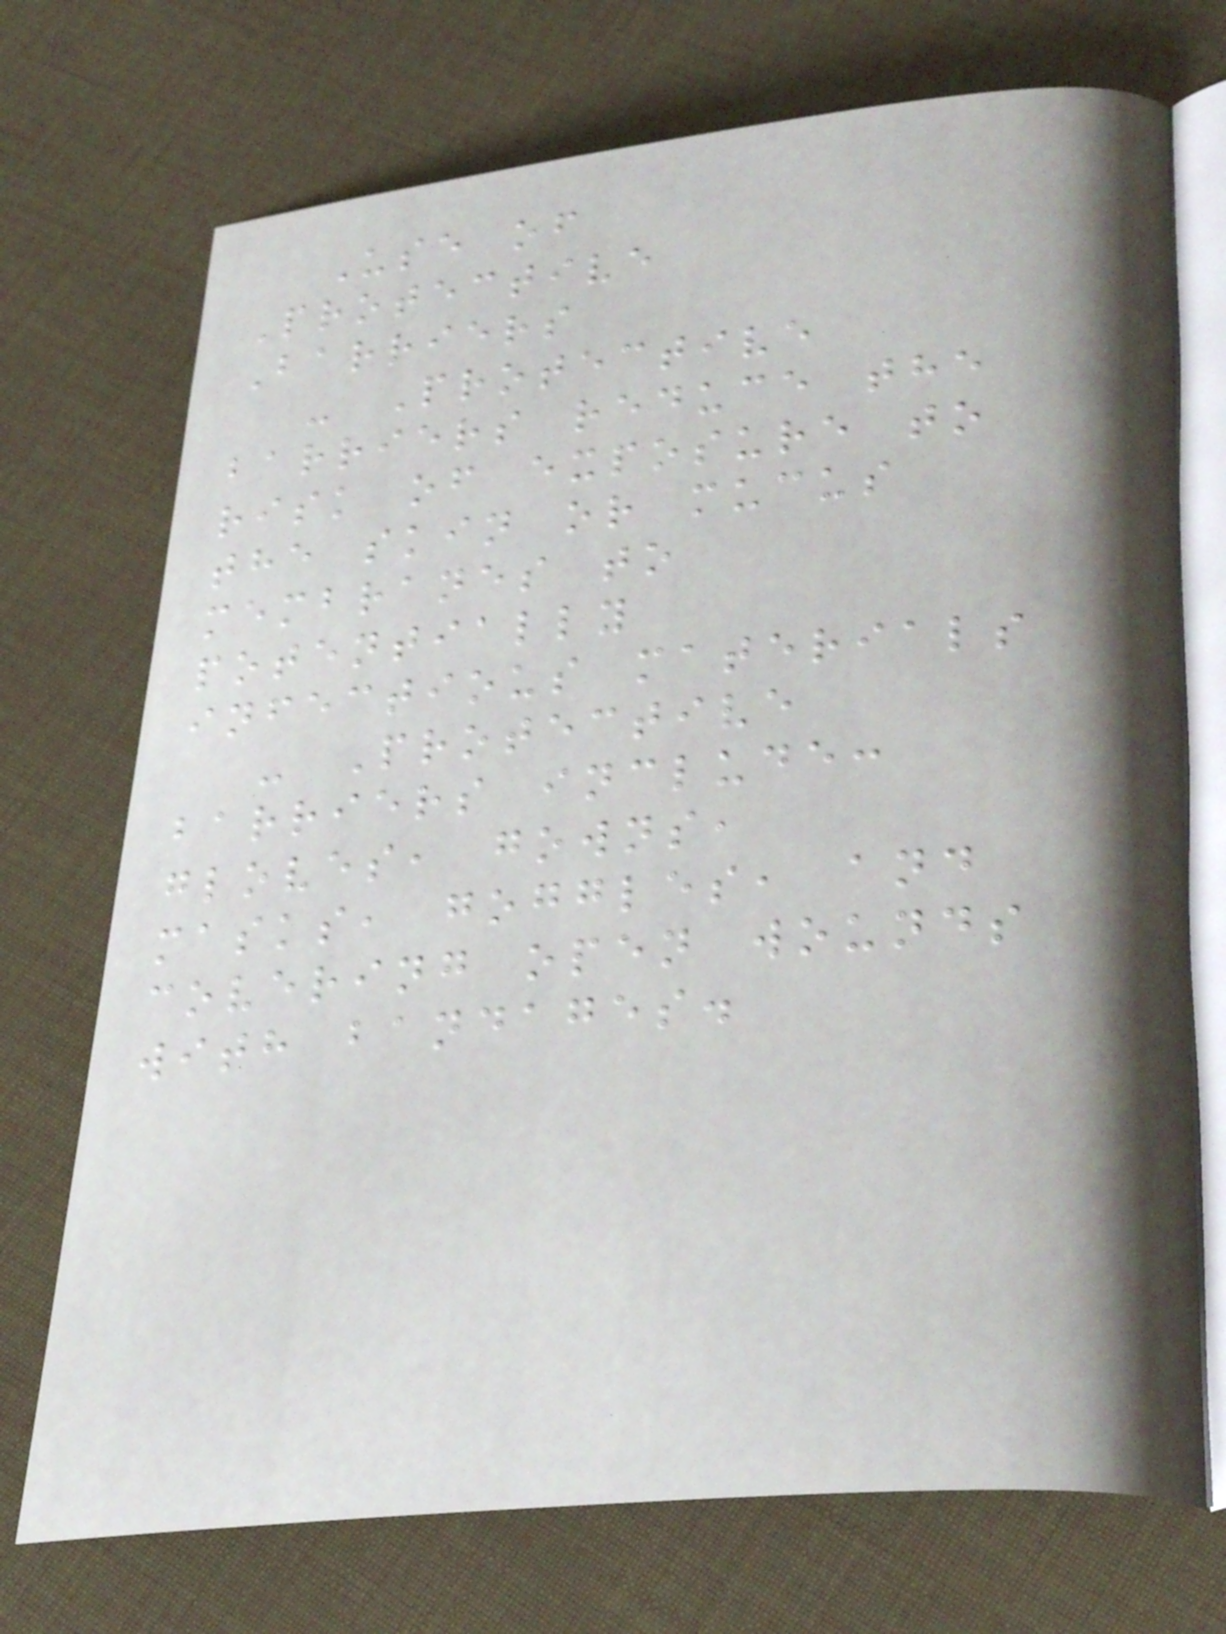Use of
Protective
Barriers
- Protective
barriers reduce the
risk of exposure to
the skin or mucus
membranes to
potentially
infectious materials
- Protective
barriers include:
gloves, gowns,
masks, goggles, and
covering open wounds
with bandages.
